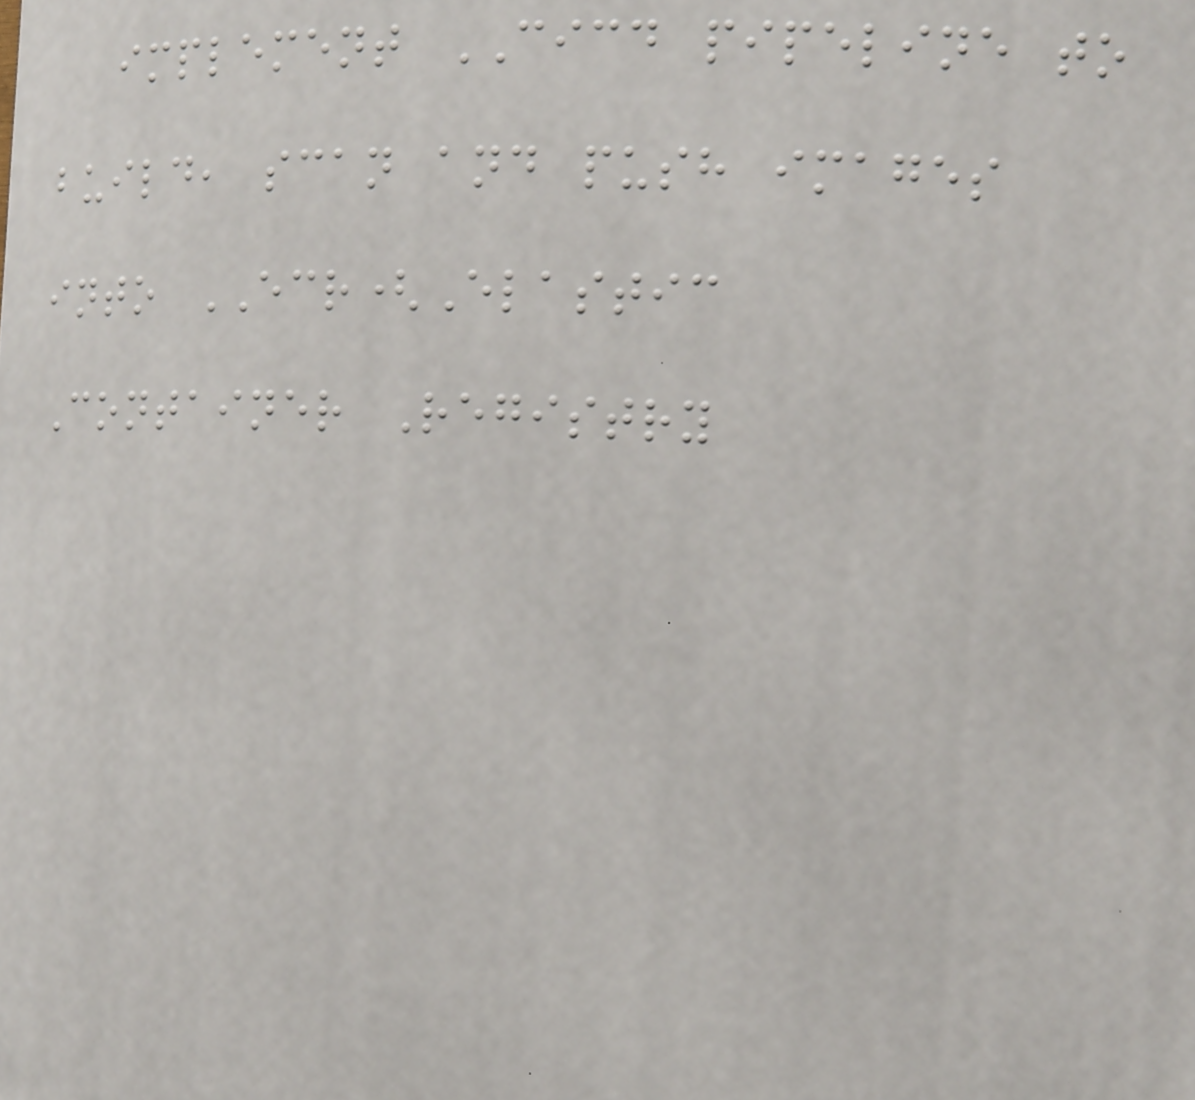implement CICD pipeline to
build, scan and push images
into ECR(Elastic
Container Registry
